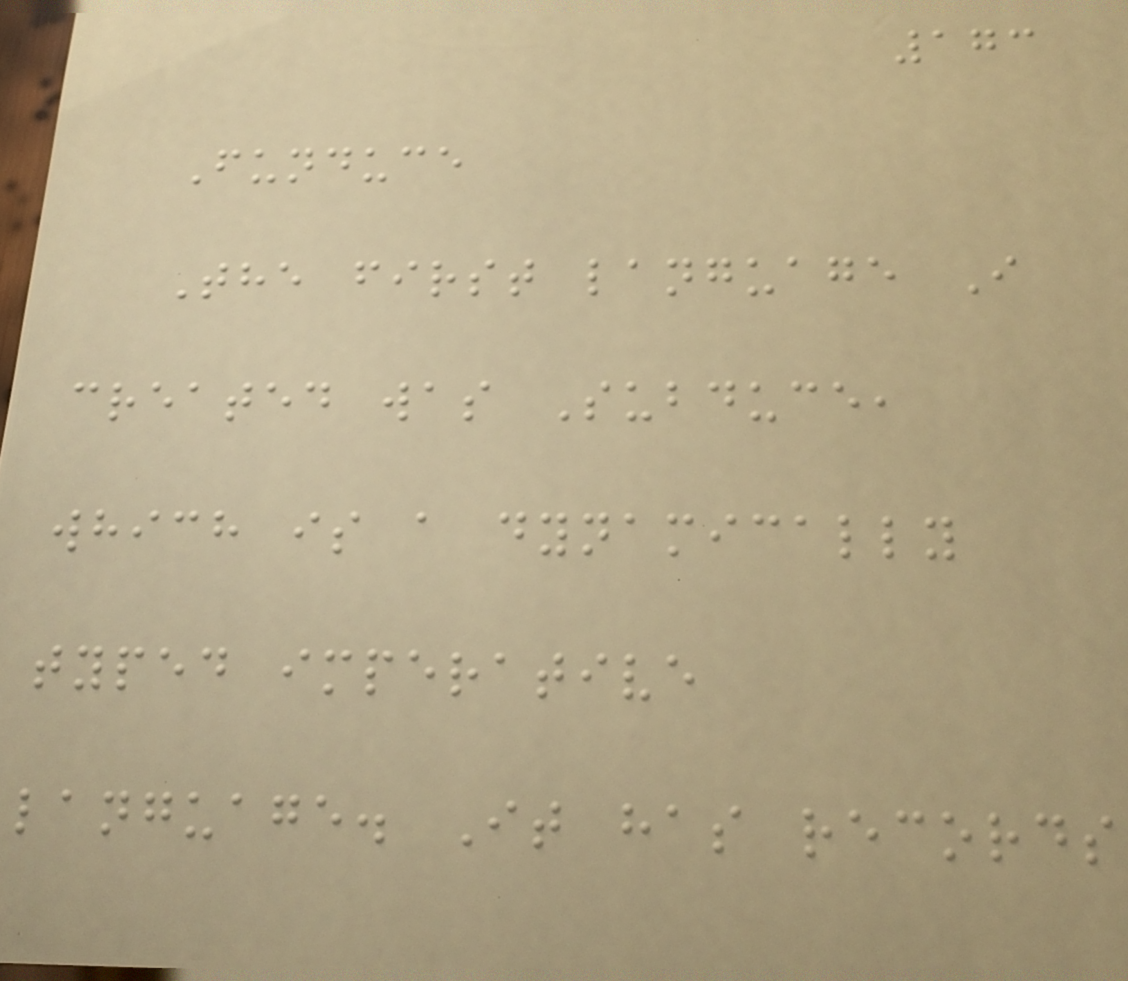173
Funduce
The first language I
created was Subduce,
which is a dynamically
typed imperative
language. It has records
